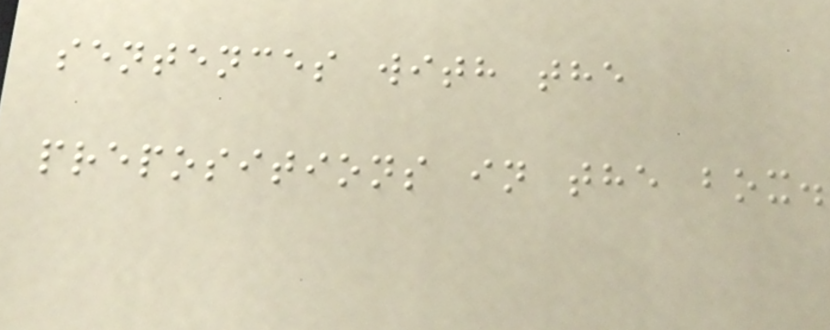sentences with the
prepositions in the box.
